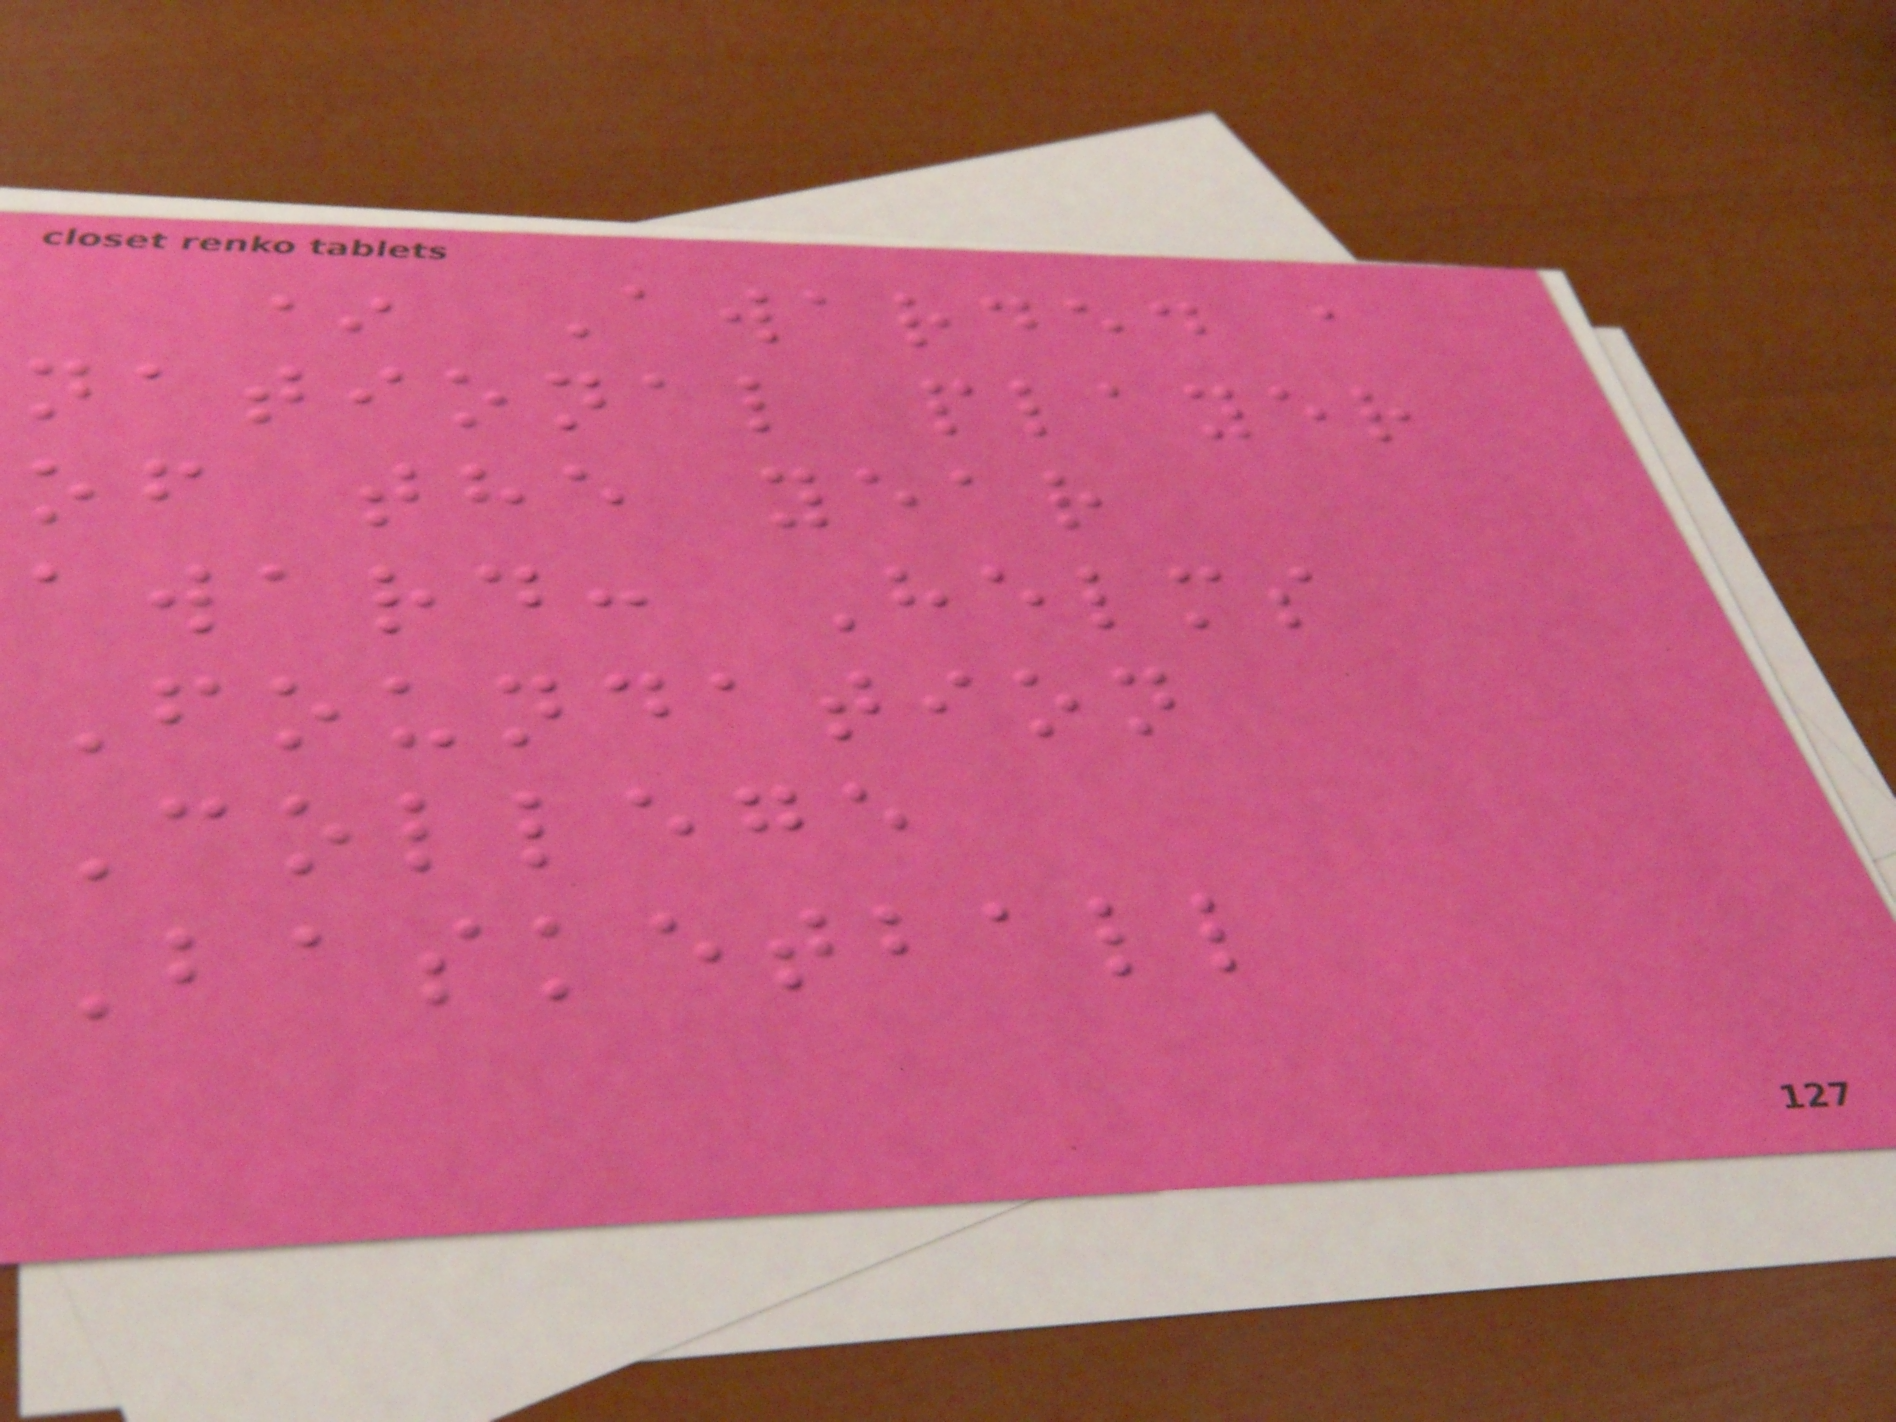* Awarded a
national player
of the year
award: Helms
Foundation
College
Basketball
